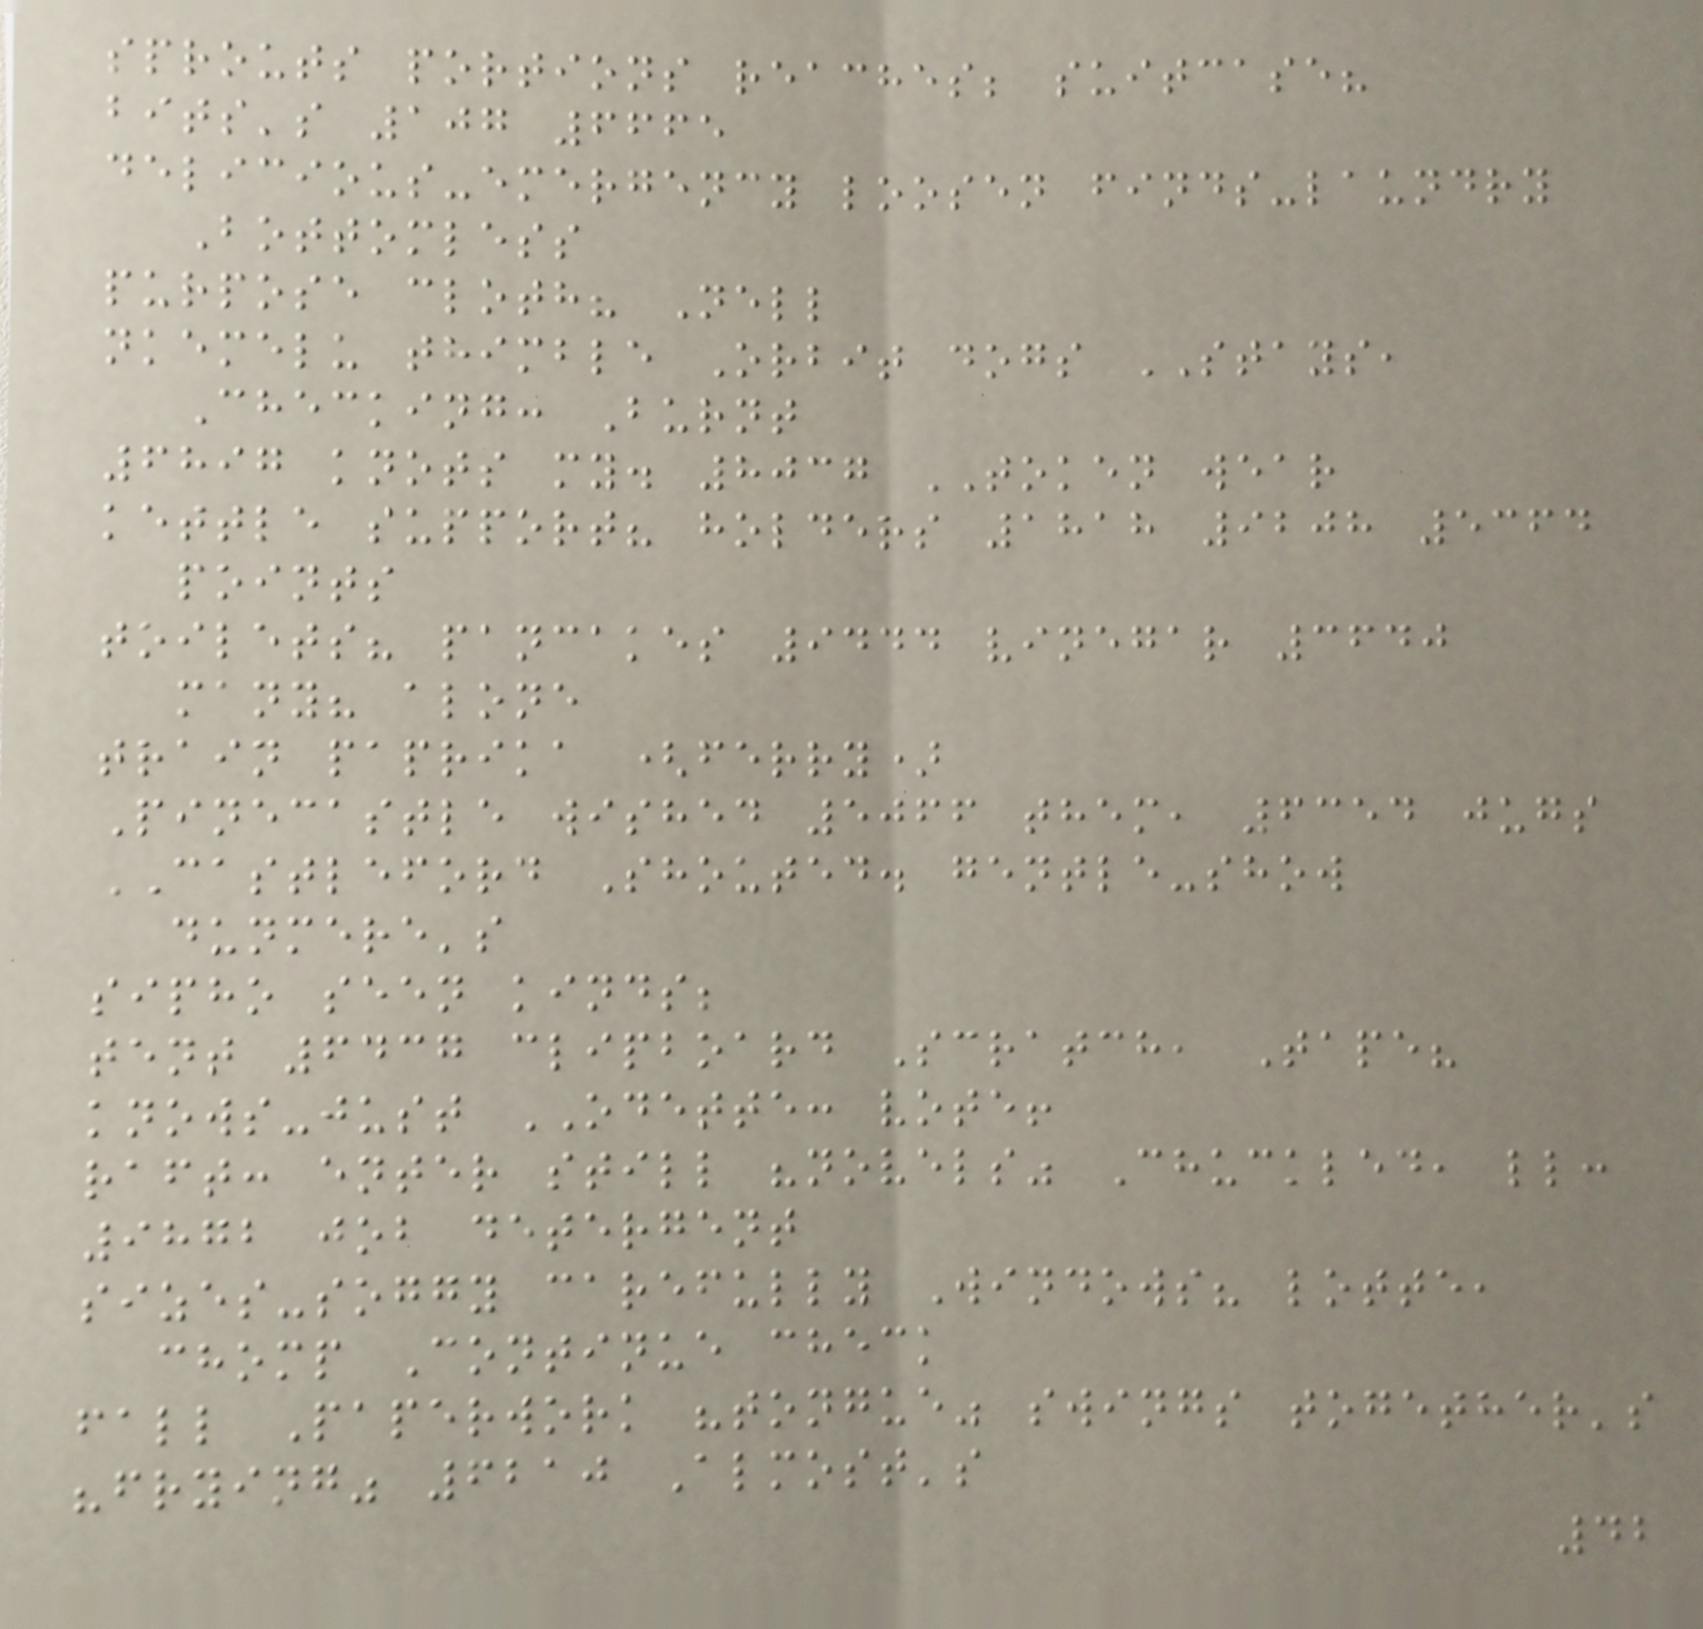sprouts portions reaches; suitcase?
bits's 107 6665
delicious-emergency loosen finds-laundry
Bottomless
purpose cloth? Nell
nkemelu thimble Orbit dogs STAYS,
Checking: Burnt
6897 knots my. 8037 TOKEN wear
kettle support? holders 1818 9208 5364
points
toilets? pancakes 9444 vinegar 3640
many? alone
train paprika (ferry)
Pinecastle wished 5066 them, 6354 jugs
CASTLEFORD Shouted. gentle-show
dunmere's
sipho seen kinds;
tent 6437 clipboard Scratch, Tape?
knows-just ODETTE: vote!
raft: enter still "novels" Chuckled, ll:
9872 job detergent
sizes-soggy carefully Windows? lotte,
chomp Continue check
fall Paperwork "tongue" swings together's
"frying" 6210 Almost's
42
